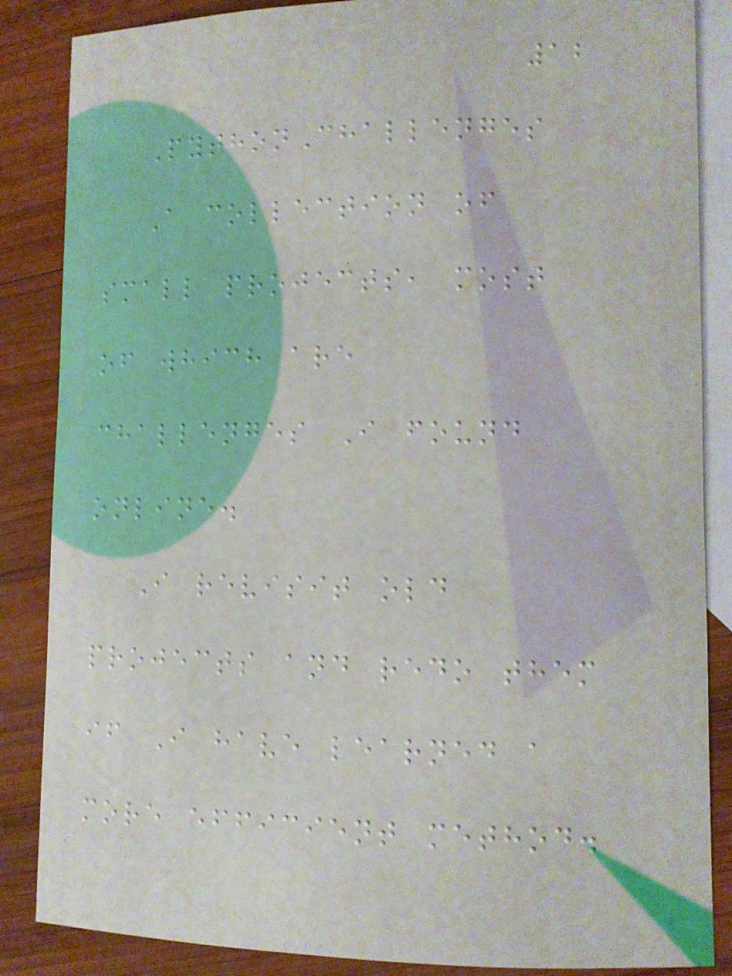12
PythonChallenges
A collection of
small projects, most
of which are
challenges I found
online.
I revisit old
projects and redo them
if I have learned a
more efficient method.
